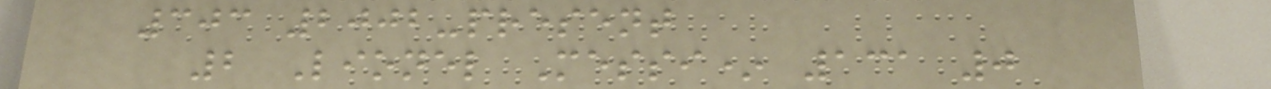303 2002-present
2 Lionel Messi* 131 0
